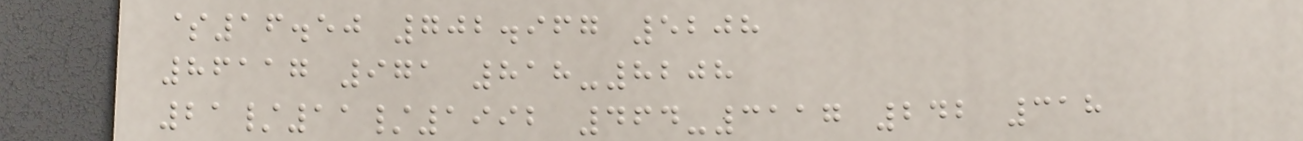$16.50 702.967 5208
86117 971 818-8208
21/11/1992 464-3117 242 318
